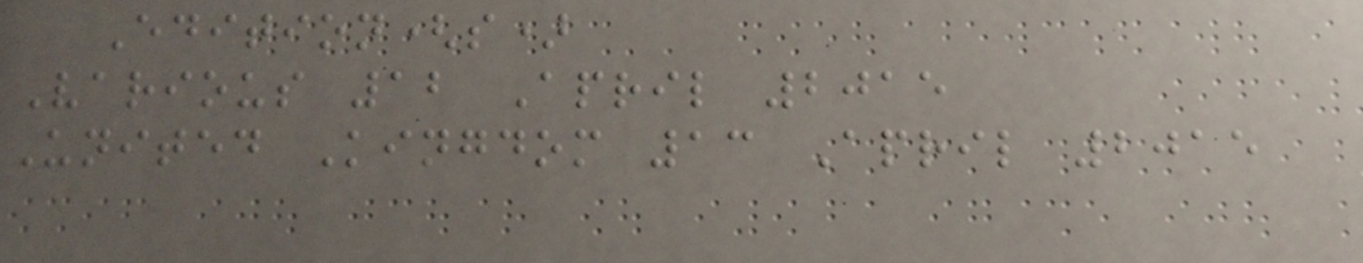Edition(s)
Various 12 April 2015
United Kingdom 13 April 2015
